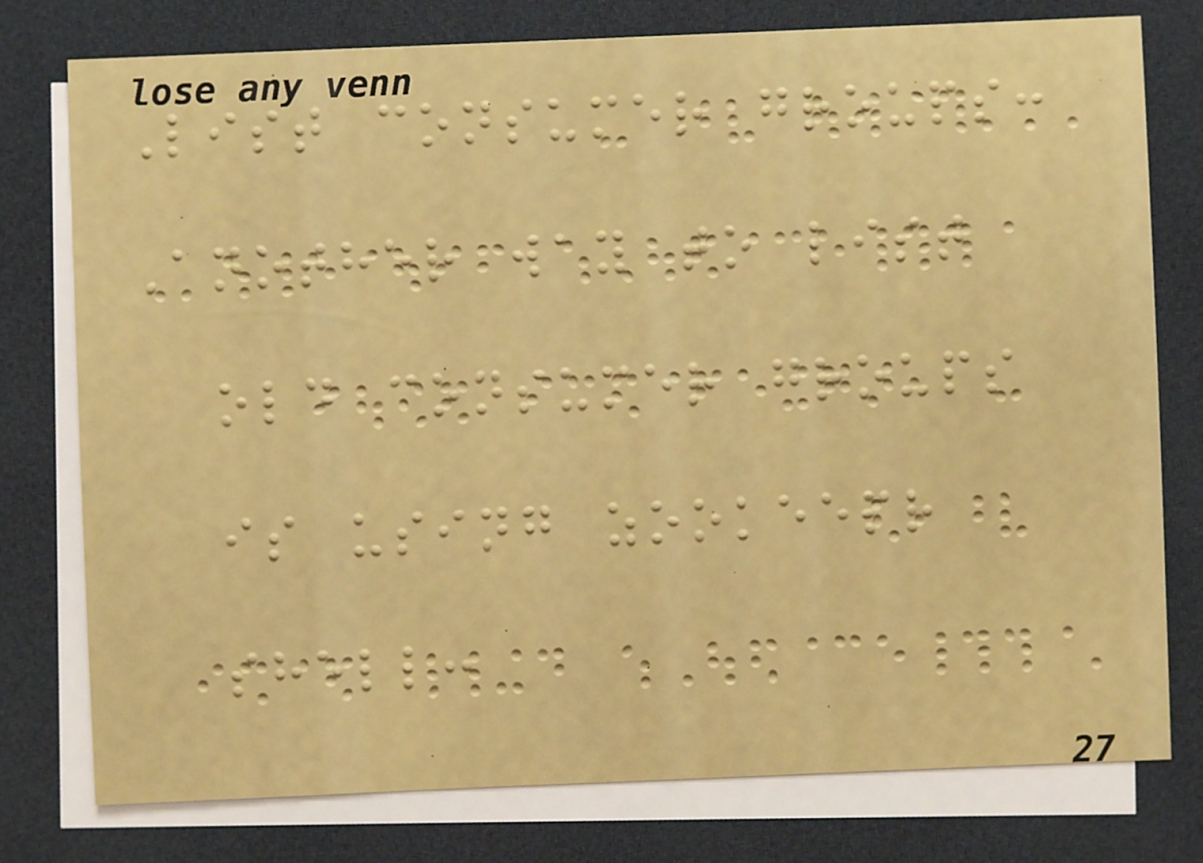List consumer groups:
Another way to list
old consumer groups
is using zookeepr
shell:
